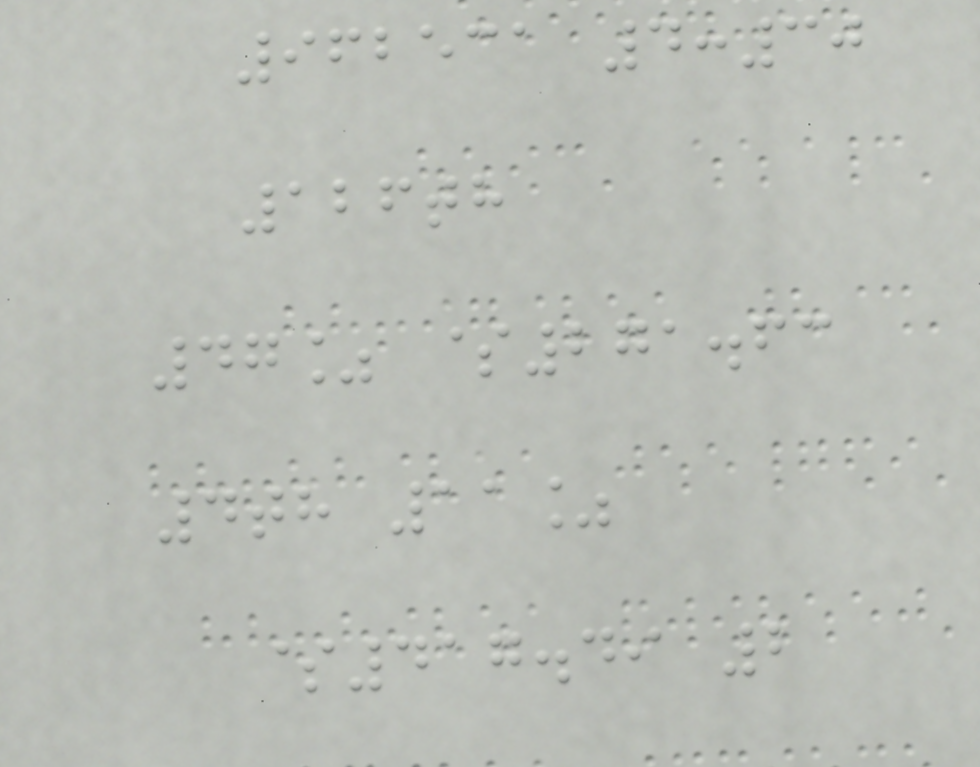962531 4:30
126th
47% $271.63
4th 11%
$417.49 2
